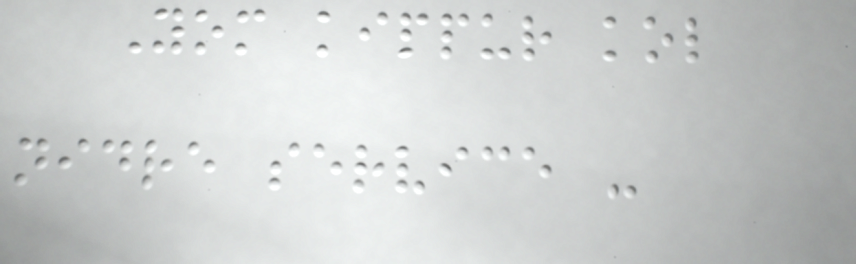Yom kippur kol
nidre service -
